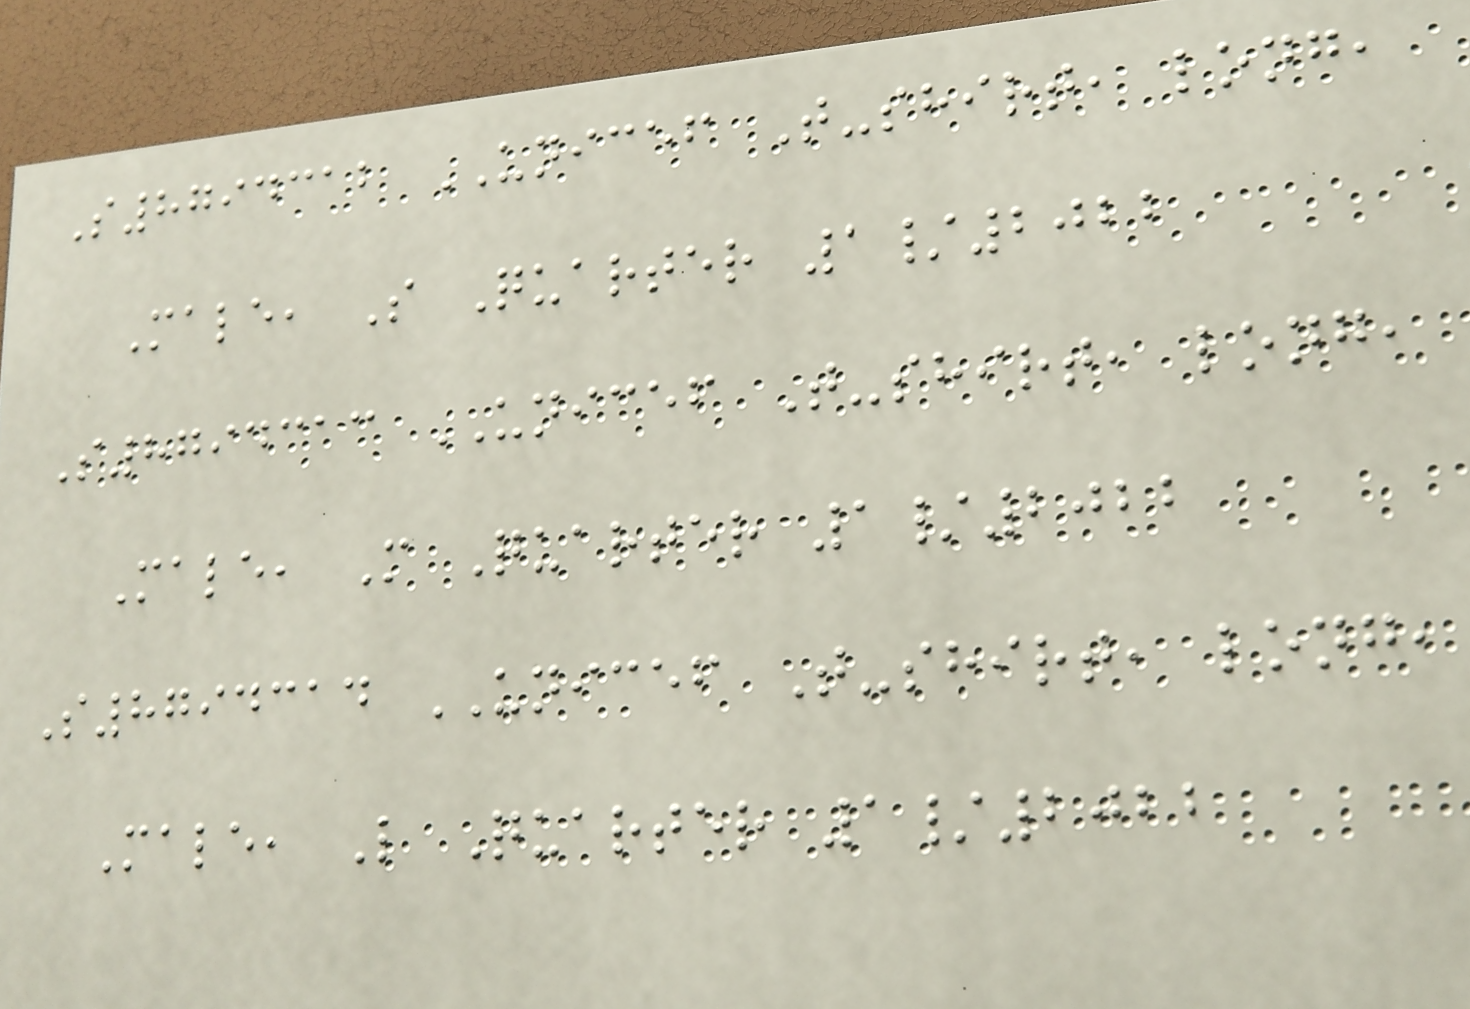S8794312 UNICEF T-shirt, long,
Male, S Quarter 1/2022
S8794313 UNICEF T-shirt, long,
Male, M Quarter 1/2022
S8794314 UNICEF T-shirt, long,
Male, L Quarter 1/2022
